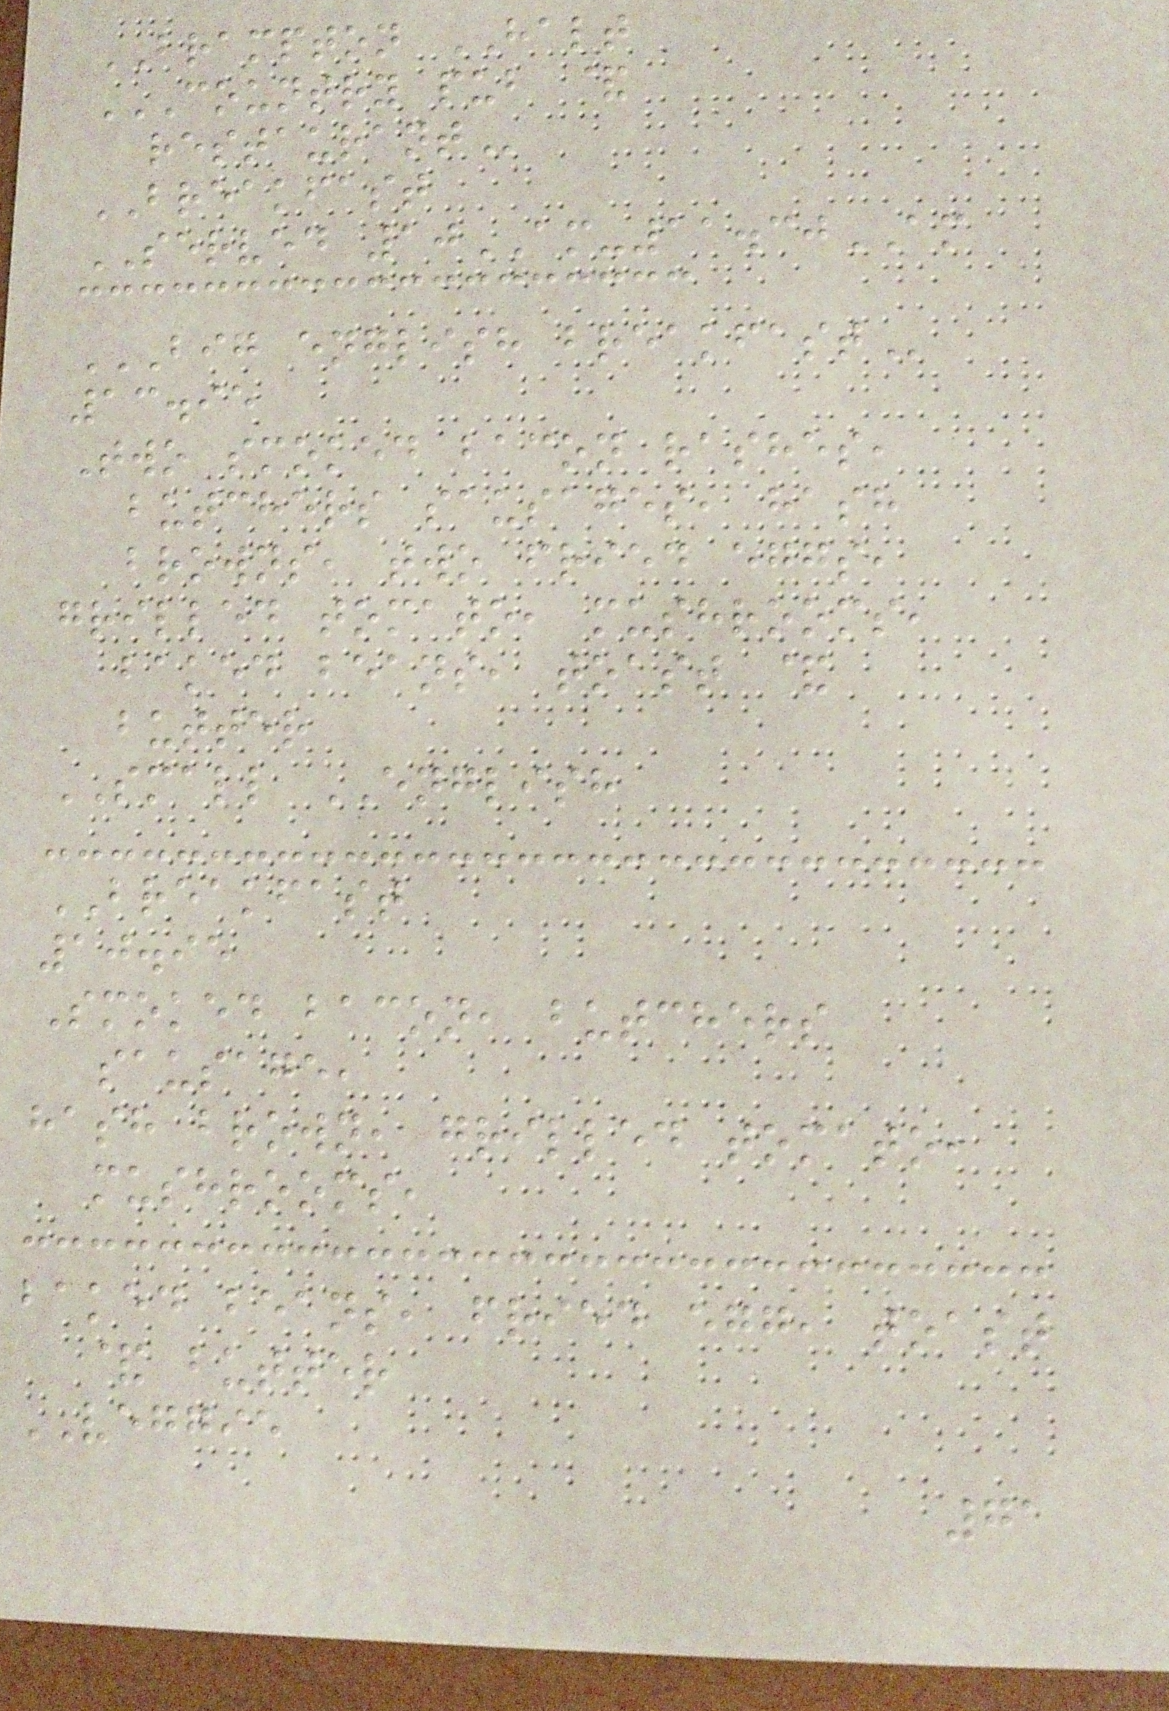BRAMPTON HALT
COUNTRY PUB &
RESTAURANT
BREAKFAST
SERVED 10AM-11.30AM
BIG ENGLISH BREAKFAST
13.95
Two smoked bacon rashes,
butchers sausages, hash
browns, two fried eggs,
grilled tomato, mushrooms,
baked beans, toast &
butter
SMALL ENGLISH
BREAKFAST
10.95
Smoked bacon, butchers
sausage,
hash brown, grilled tomato,
mushrooms,
baked beans, fried egg, toast
& butter
VEGGIE
71
